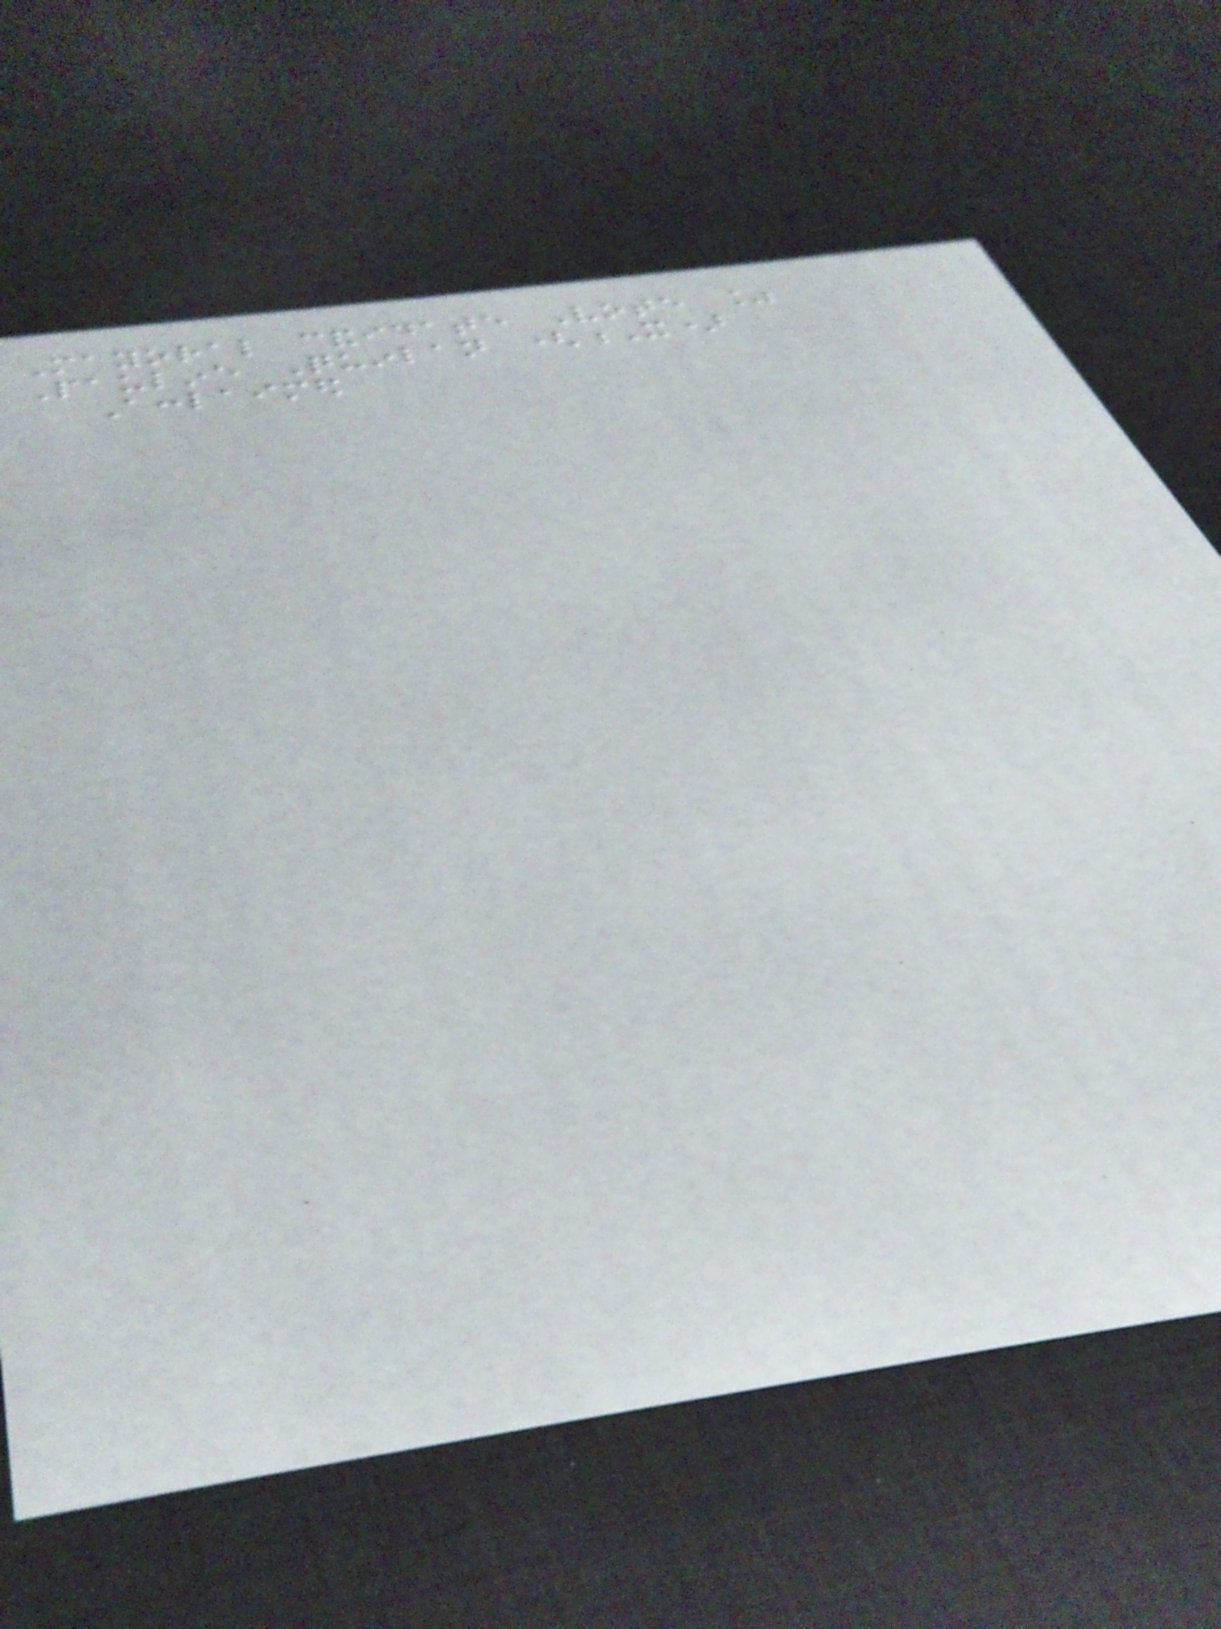Mayoral candidate Vote %
Pauline Quinlan (X)
Acclaimed
